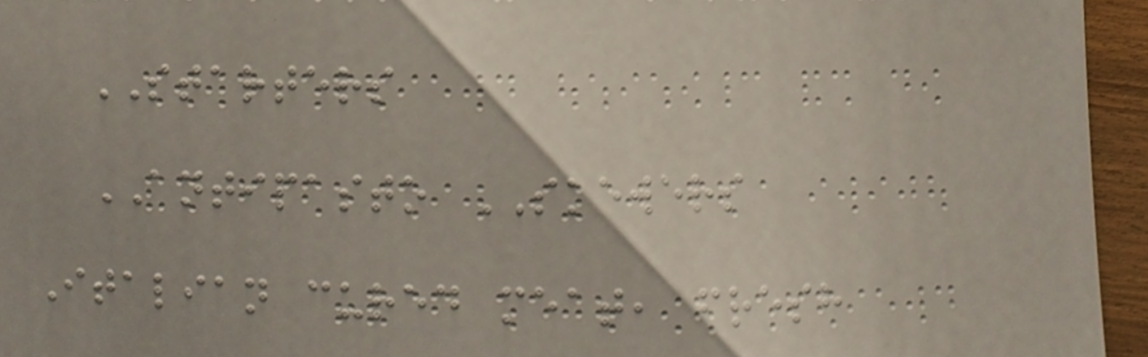STARTERS
ANTIPASTO SKEWERS
Italian cured meat, fresh
